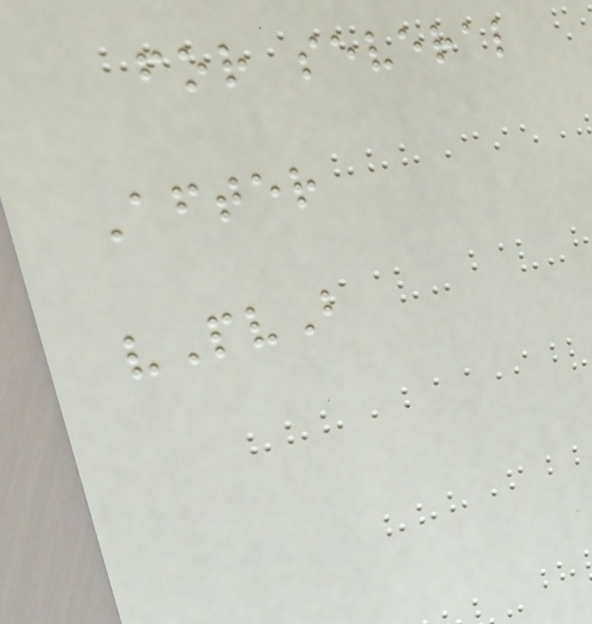for several
After
vPvB
